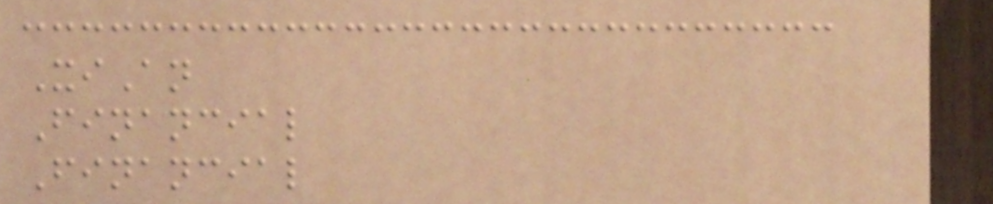XiAn
Financial
Financial
